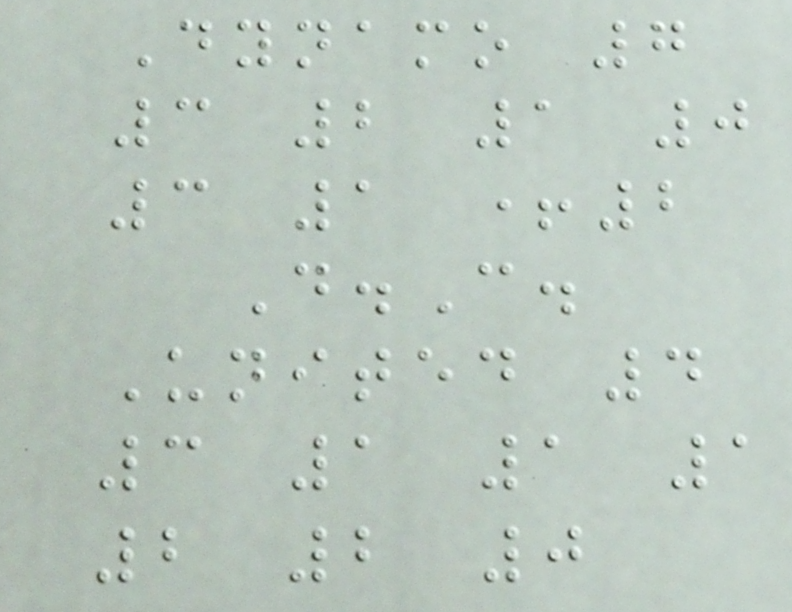Dynamo 7
3 2 1 0
3 1 +2
D.C.
United 4
3 1 1 1
2 2 0
